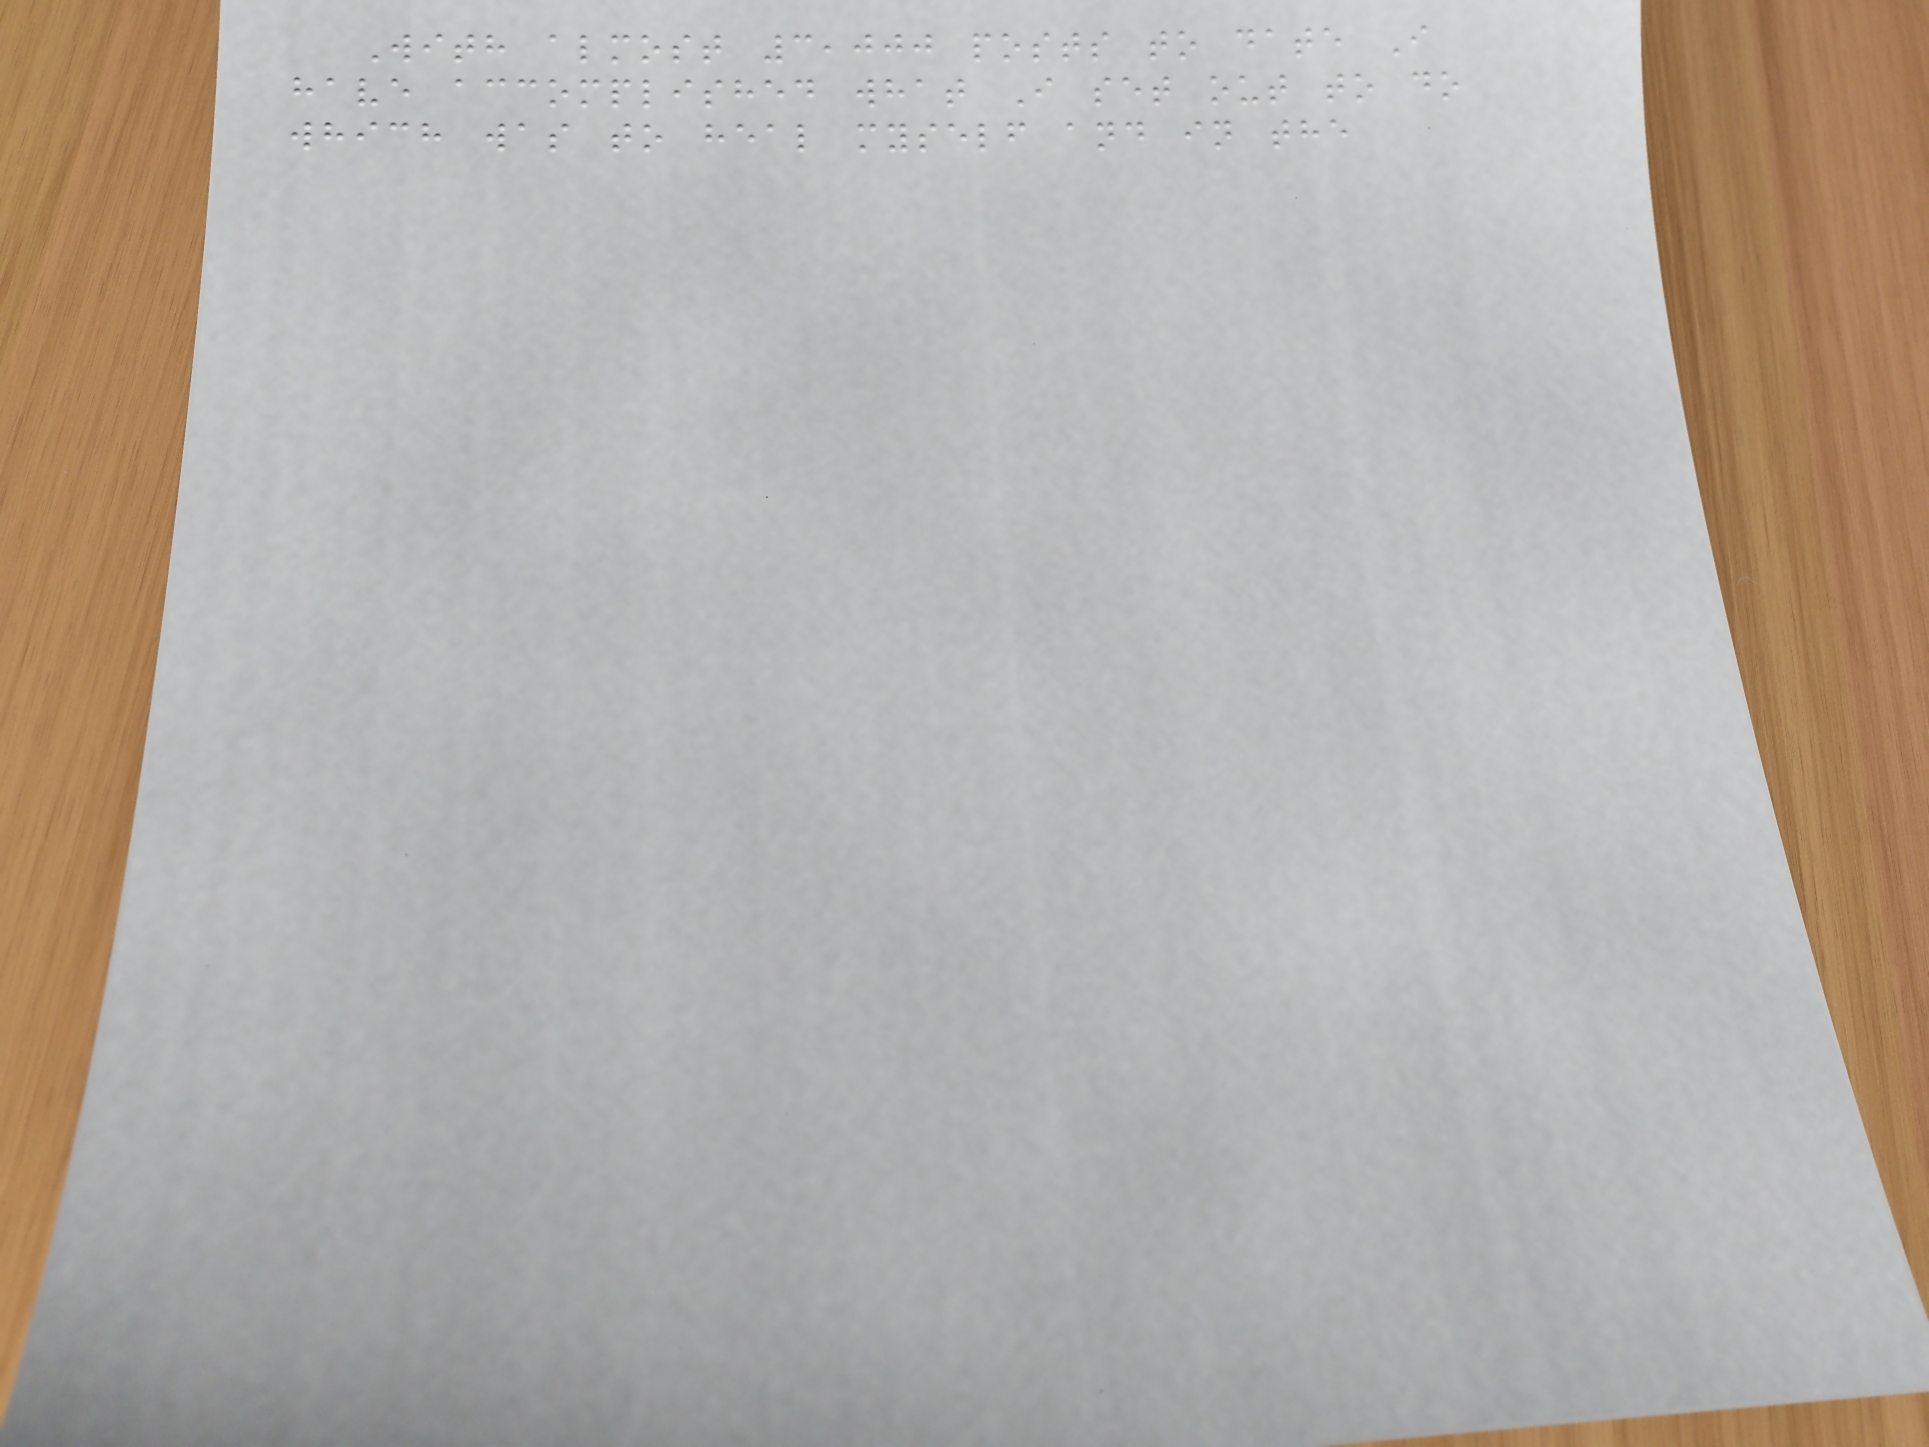With almost 3,000 posts to date I
have accomplished what I set out to do
which was to heal myself and in the
